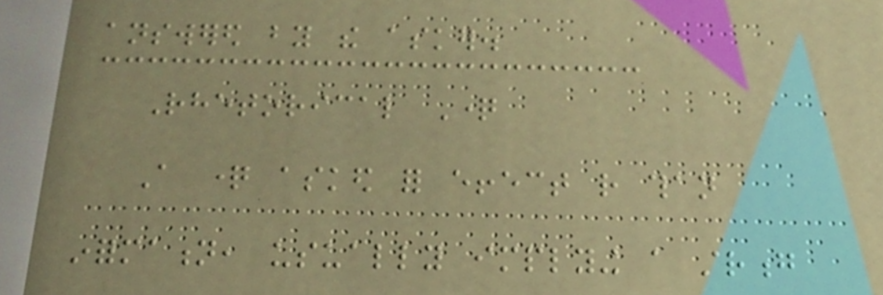answered by the asker.
Rhetorical Question
A question asked for effect rather than
information, usually implying a strong
